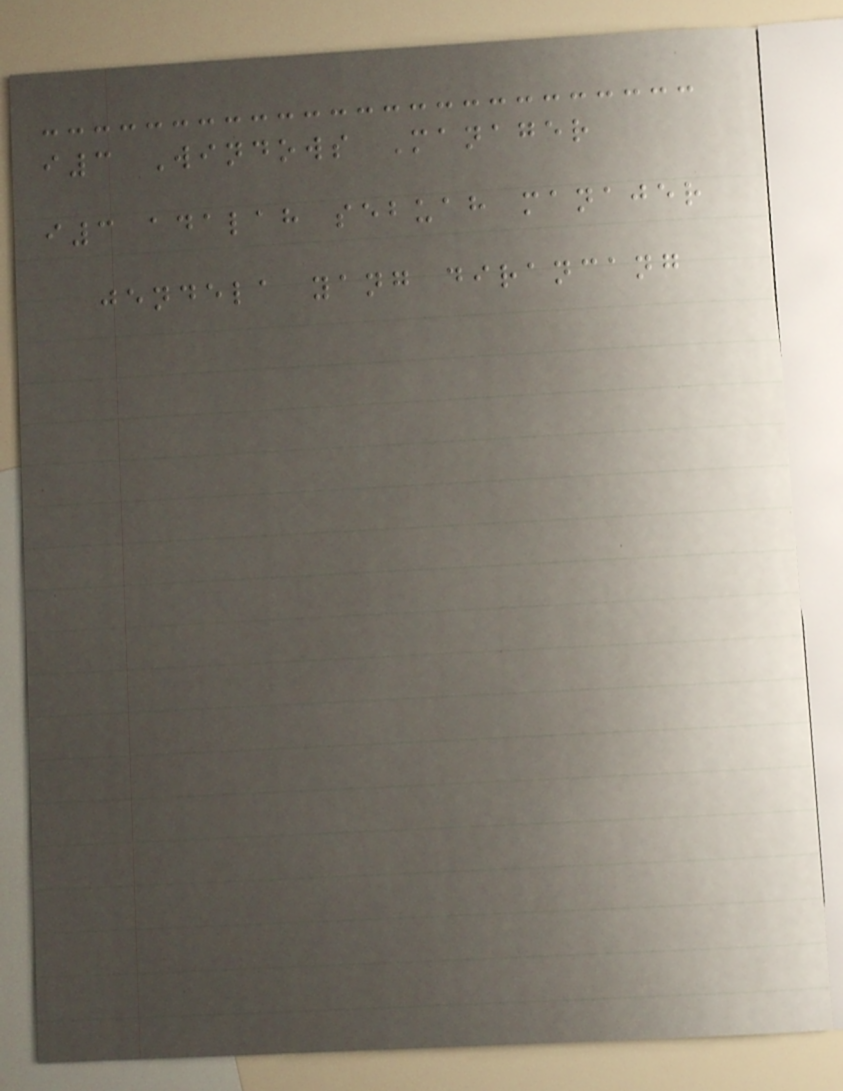i3 Windows Manager
i3 adalah sebuah manajer
jendela yang dirancang
